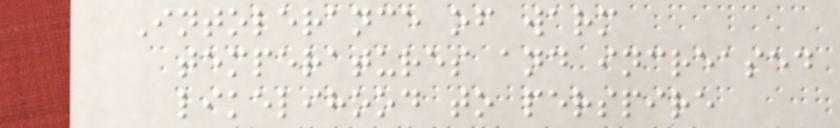Intolerance of warm
temperatures and increased
likelihood to perspire
